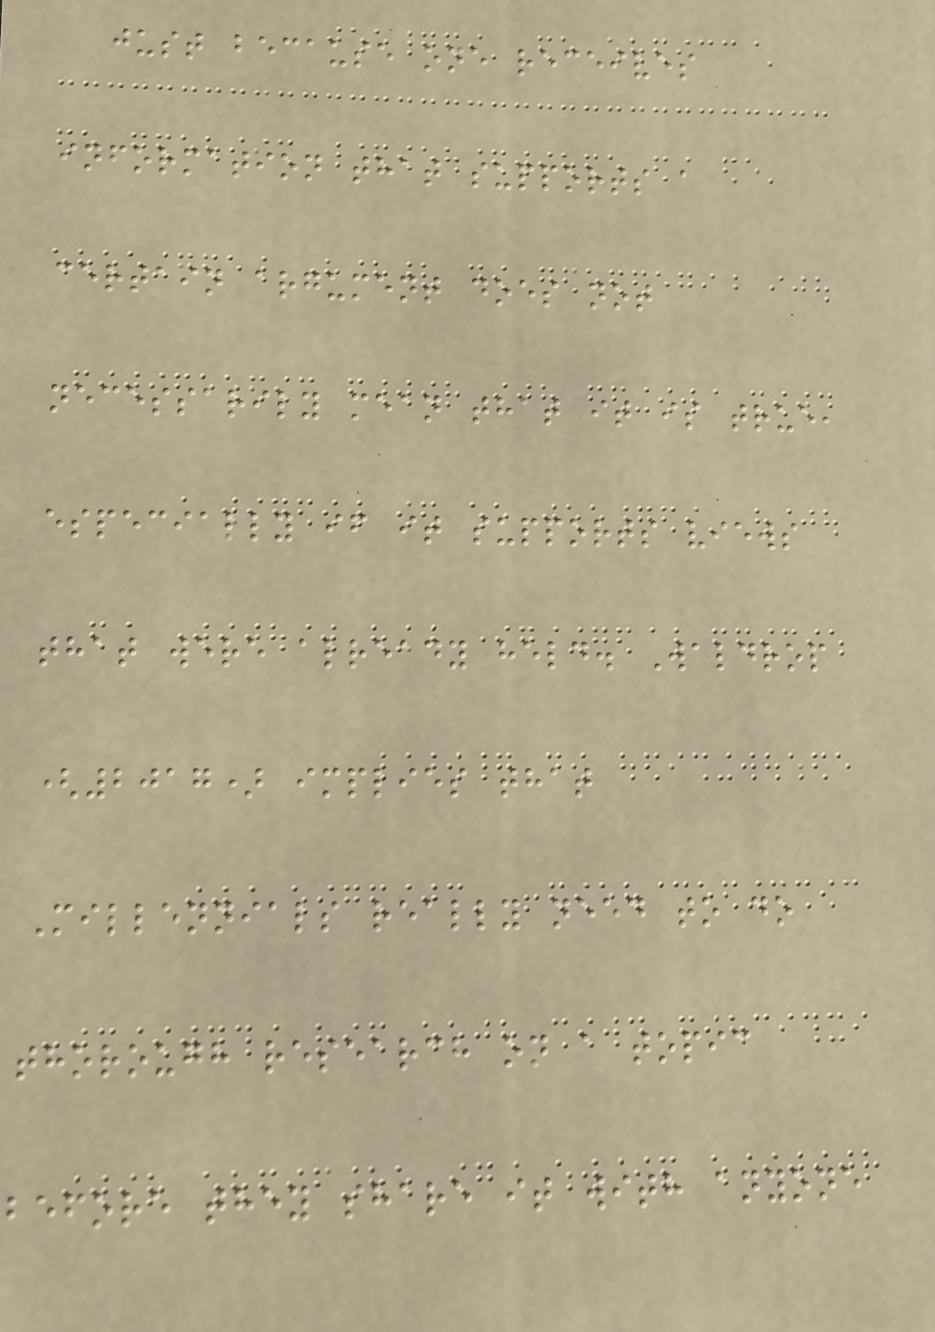just because one receives
information that supports a
certain argument does not
necessarily mean that it is true,
especially if it supports views
that were already held. Waldrop
(2017) implies that
Millennials really need to do
thorough research on a topic
before they share it with anyone
